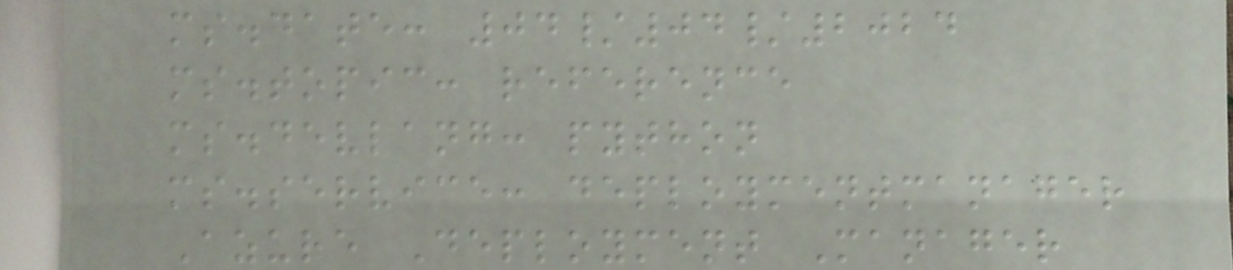ms.date: 04/04/2024
ms.topic: reference
ms.devlang: python
ms.service: deploymentmanager
Azure Deployment Manager
